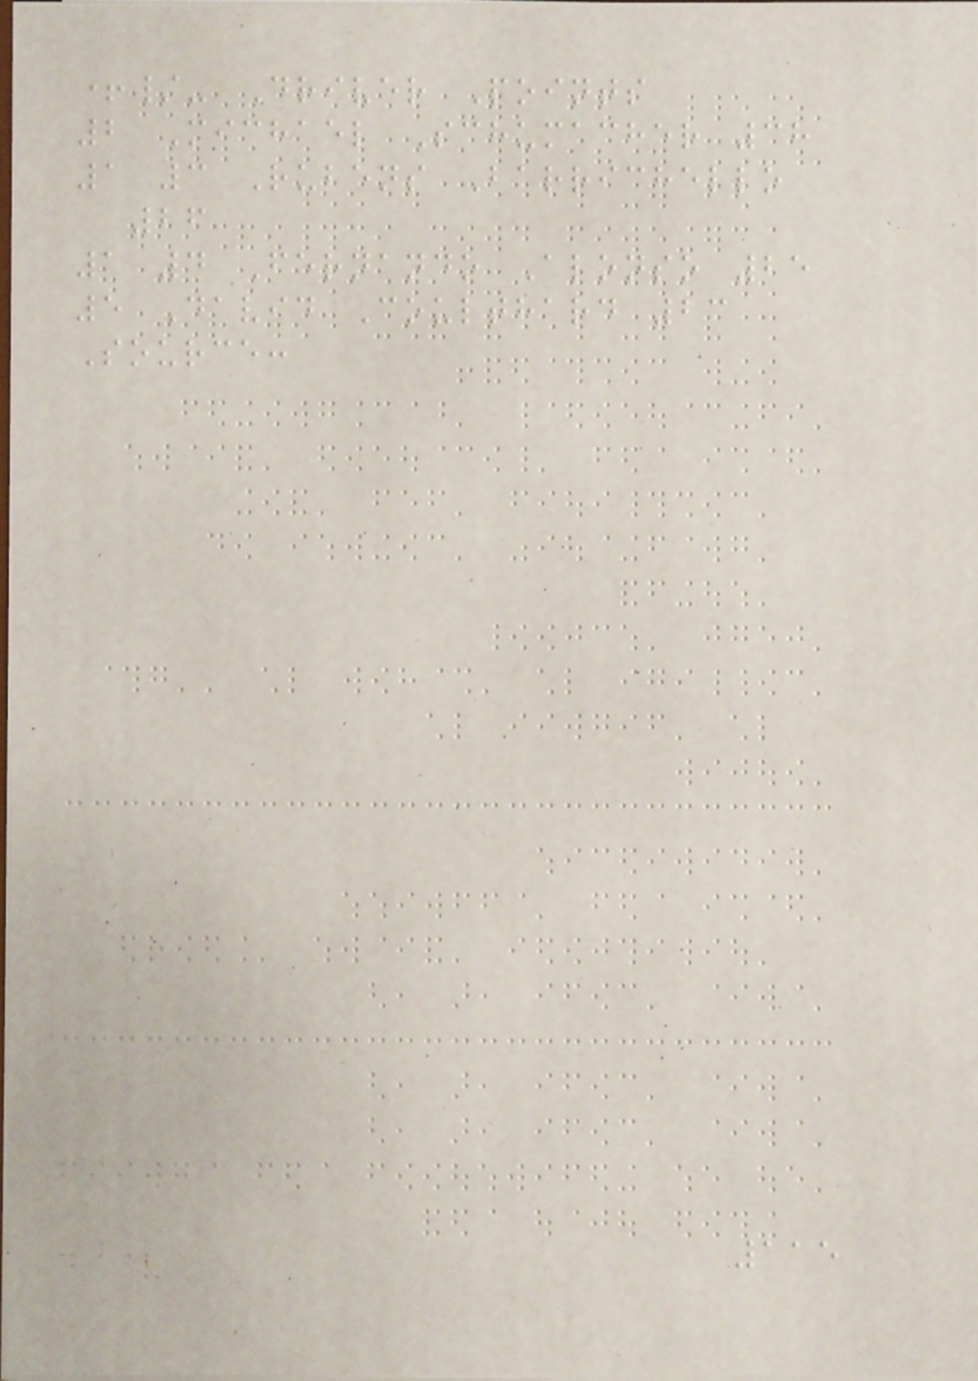+/- Driver Points
2 Michael Schumacher 38
1 3 Rubens Barrichello
26
1 4 Fernando Alonso 25
5 David Coulthard 23
Source:
115
